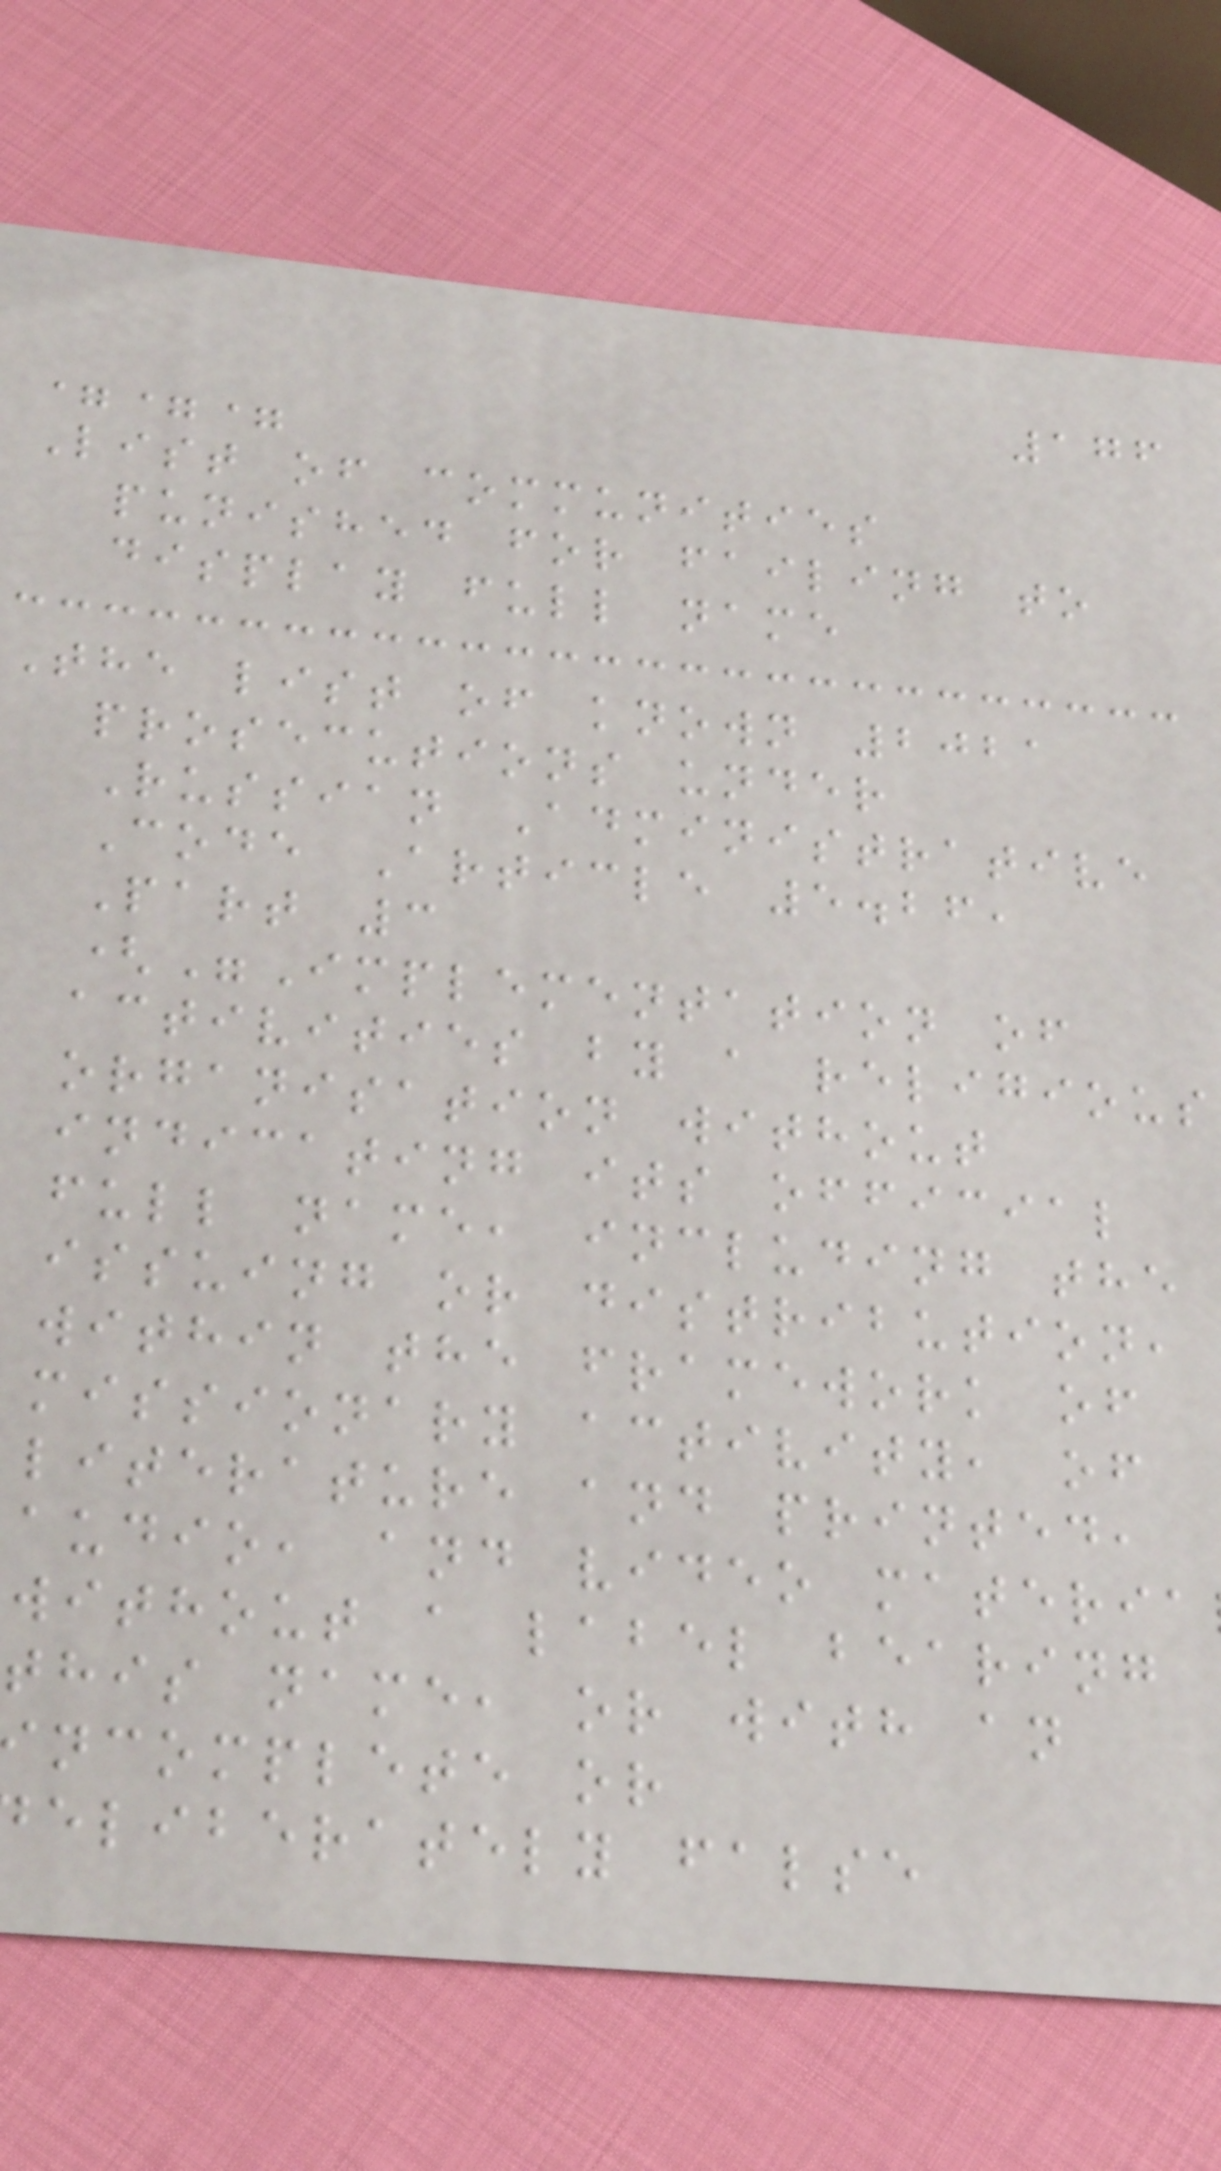176
===
List of communities
punished for failing to
display full name
The list of known 2021
prosecutions under
Russian Administrative
Code Article 5.26,
Part 3
("Implementation of
activities by a religious
organisation without
indicating its official
full name, including the
issuing or distribution,
within the framework of
missionary activity, of
literature and printed,
audio, and video materia
without a label bearing
this name, or with an
ncomplete or
eliberately false
